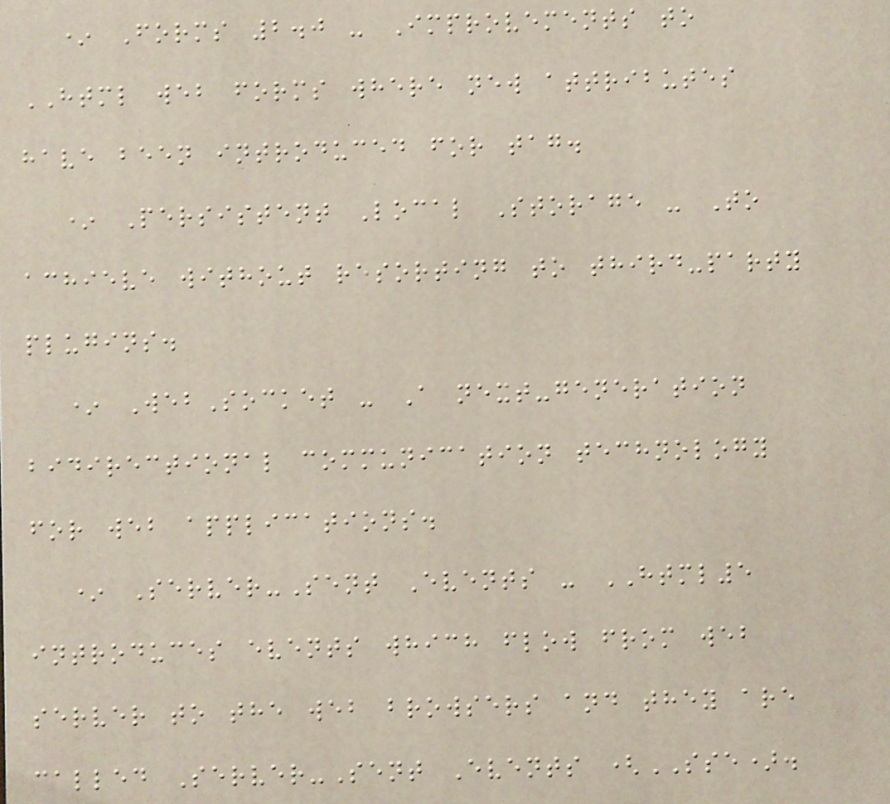* Forms 2.0 - Improvements to
HTML web forms where new attributes
have been introduced for tag.
* Persistent Local Storage - To
achieve without resorting to third-party
plugins.
* WebSocket - A next-generation
bidirectional communication technology
for web applications.
* Server-Sent Events - HTML5
introduces events which flow from web
server to the web browsers and they are
called Server-Sent Events (SSE).
